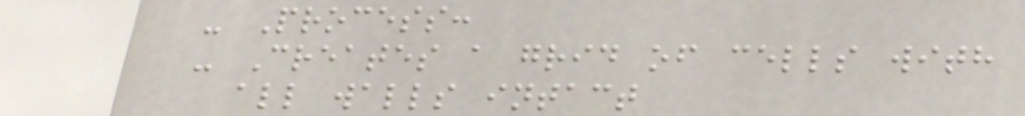- Process:
- Creates a grid of cells with
all walls intact
